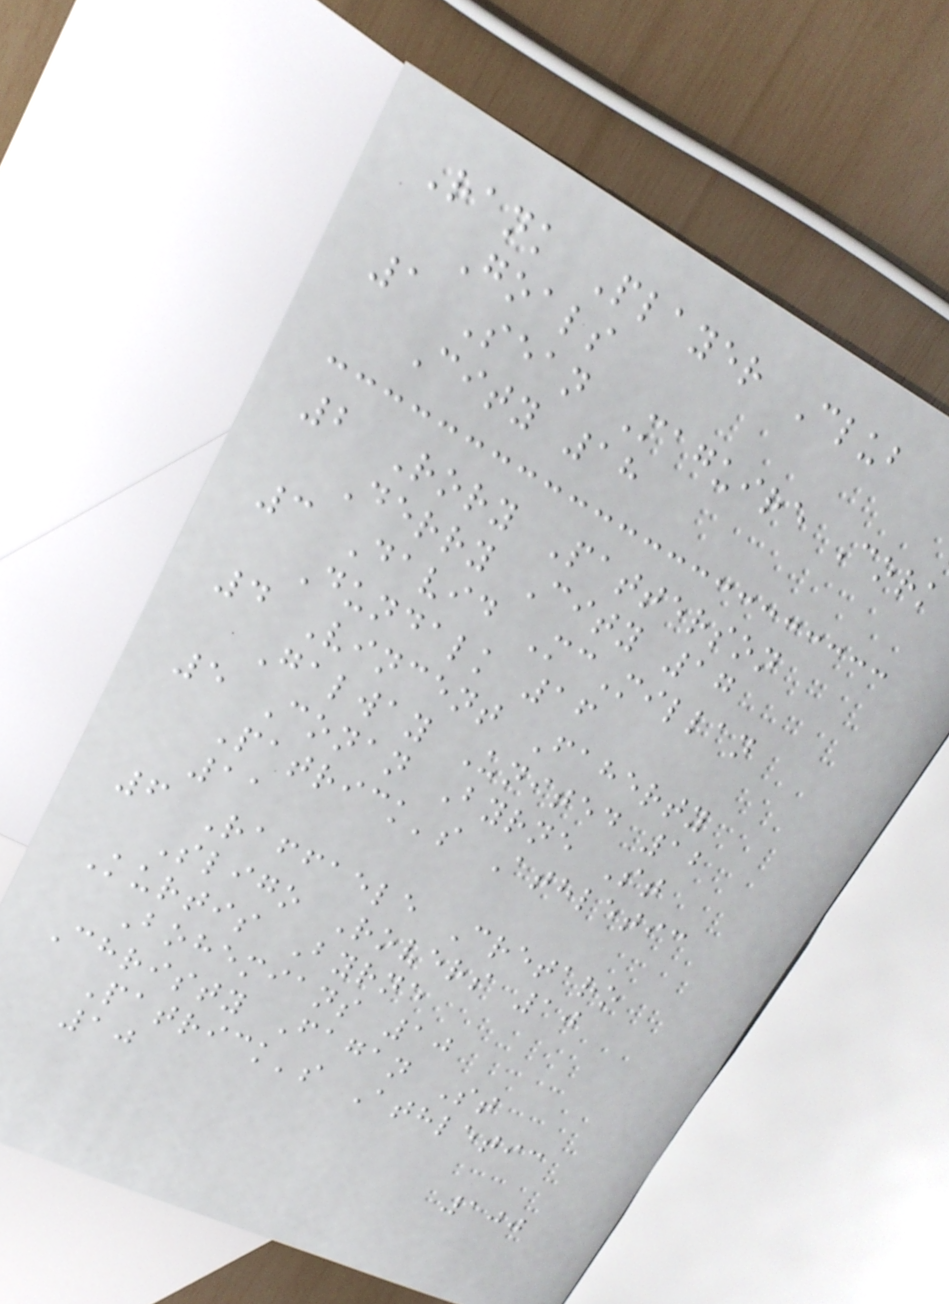Rank Player Club
Goals
1 Sean Maguire Cork
City 18
2 Rory Patterson
Derry City 17
3 David McMillan
Dundalk 16
4 Vincent Faherty
Galway United 12
5 Conan Byrne St
Patrick's Athletic
11
6 Raffaele Cretaro
Sligo Rovers 10
Kurtis Byrne
Bohemians 10
Christy Fagan St
Patrick's Athletic
10
100
